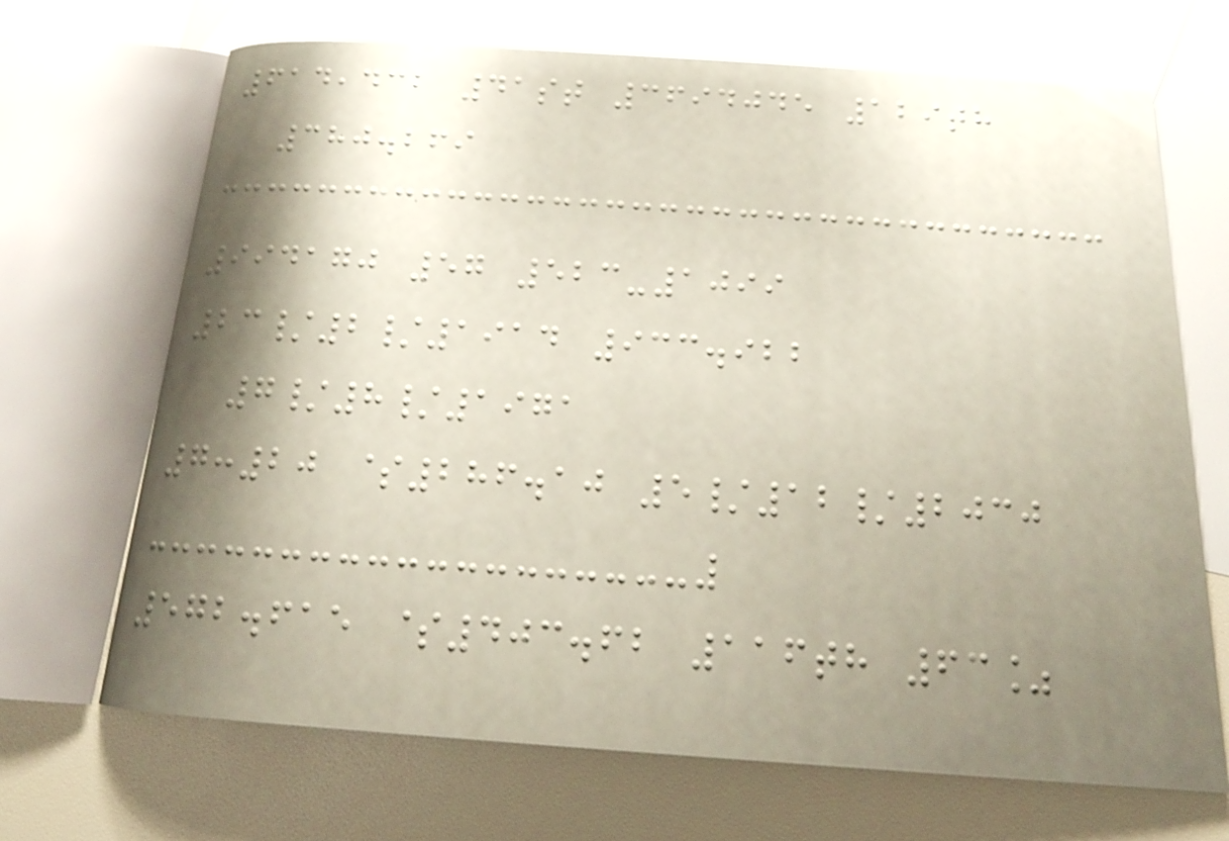614,432 41st 3694045 129th
380.269
994170 57 523-1099
23/2/1914 933.922
7/8/1971
7:20 $286.10 5/12/2030
572.615 $403.62 116th 63%
